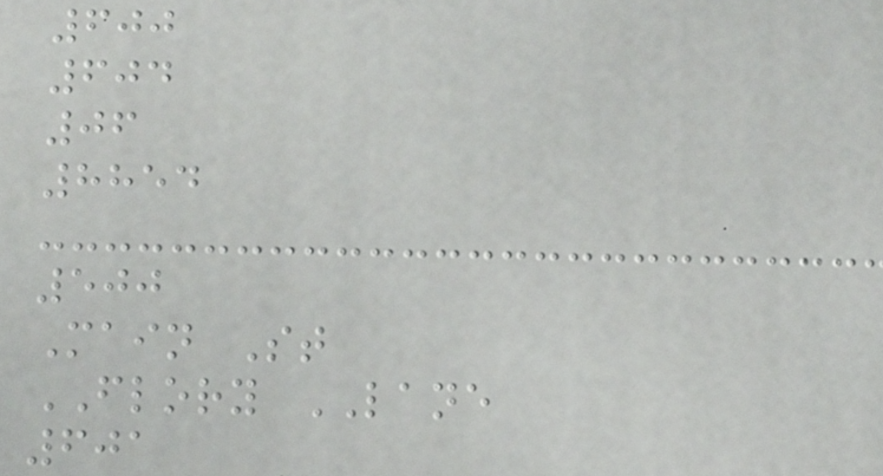600
604
06
8854
500
Main St
FLORY LANE
601
